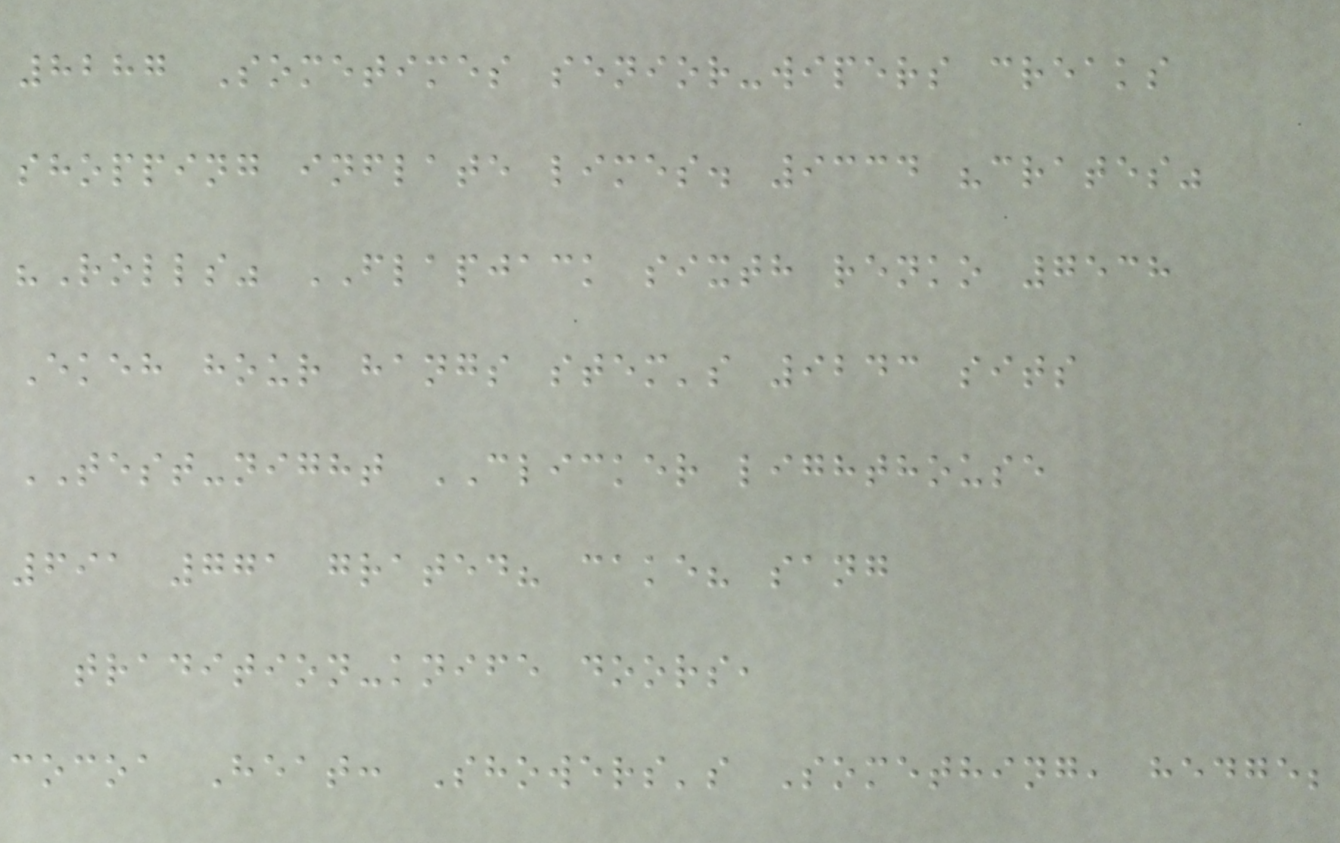8287 Sometimes senior-wipers creaks
shopping inflate limes. 9334 "crates"
"Rolls" FLAPJACK sixth renko 7538
Ekeh hour hangs stem's 9243 sits
TEST-night CLICKER lighthouse
691 771 grated? cake? sang
tradition-knife doors,
cocoa Heat: Showers's Something, hedge;
